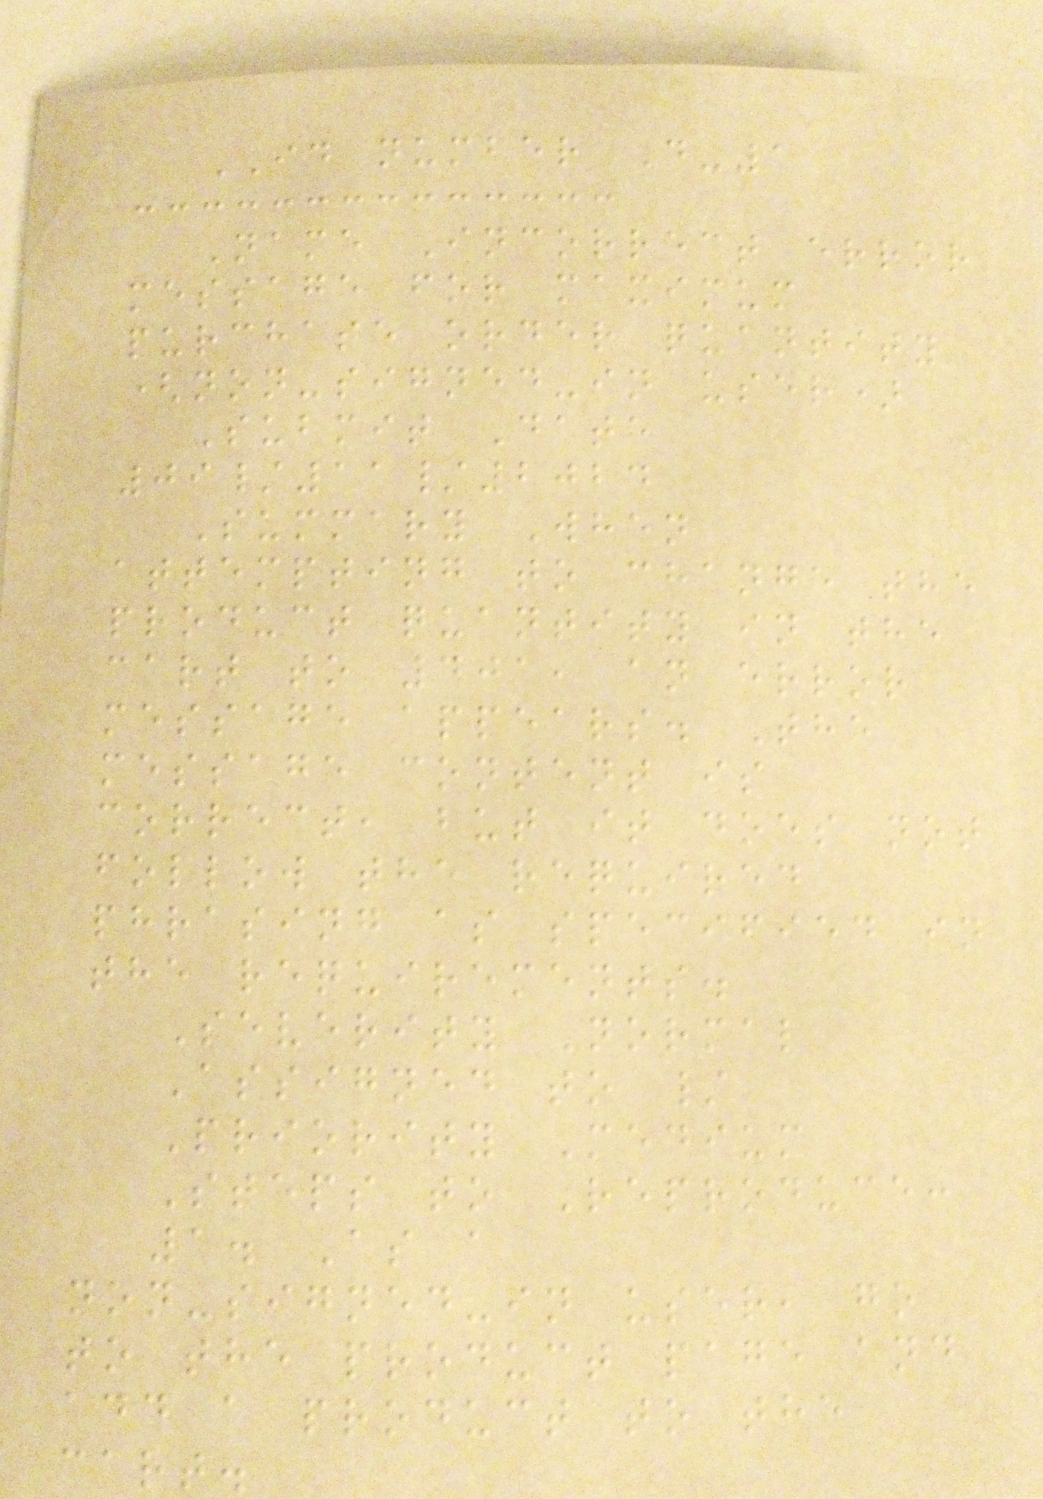ID number D-1
Name Incorrect error
message for maximum
purchase order quantity
(non-signed-in user)
Submit Date
09/11/2024
Summary When
attempting to change the
product quantity in the
cart to 401, an error
message appears. The
message content is
correct, but it does not
follow the required
phrasing as specified in
the requirements.
Severity Normal
Assigned to /
Priority Medium
Steps to Reproduce:
1. As a
non-signed-in user, go
to the product page and
add a product to the
cart.
